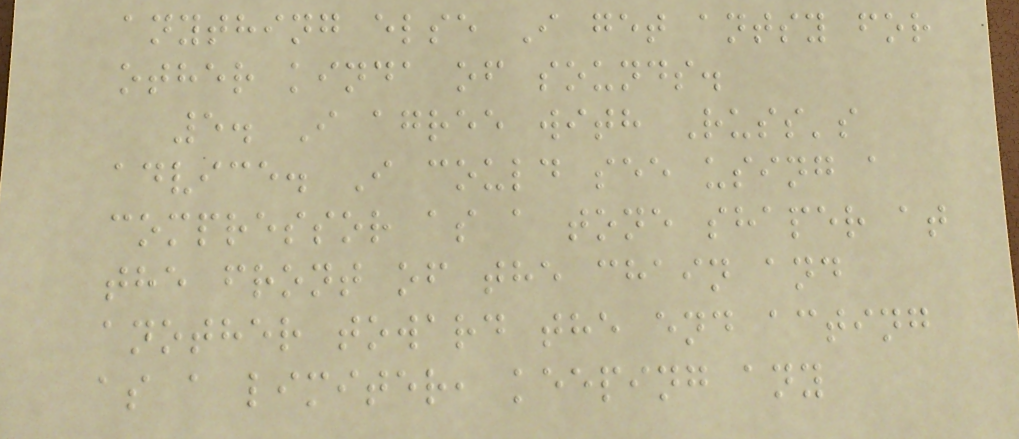anything else I get antsy for
other kinda of sounds.
5. I agree with Russ's
advice. I could see using a
compressor as a tone shaper at
the front of the chain and
another toward the end acting
as a limiter, keeping any
